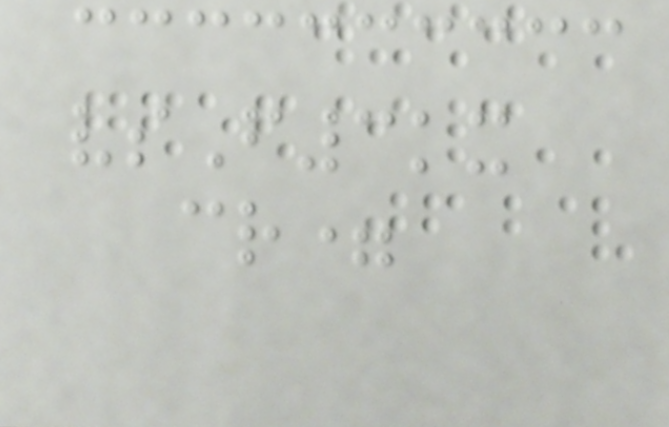vsF3kx
cr=
